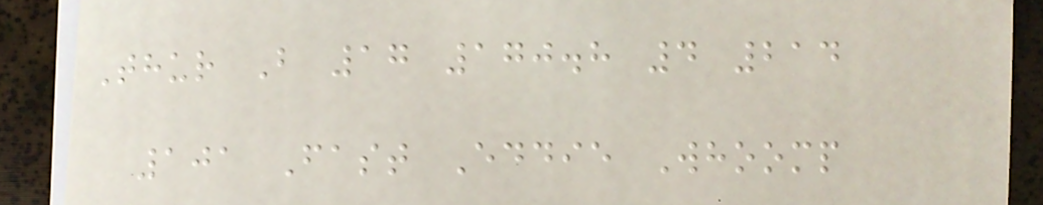Thur B 17 170.8 4 214
101 Fast Eddie Whoomp
